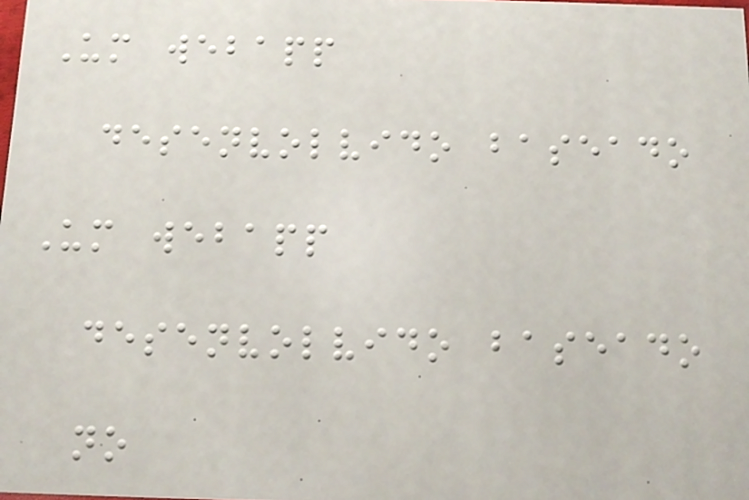Um webapp
desenvolvido baseado
Um webapp
desenvolvido baseado
no
